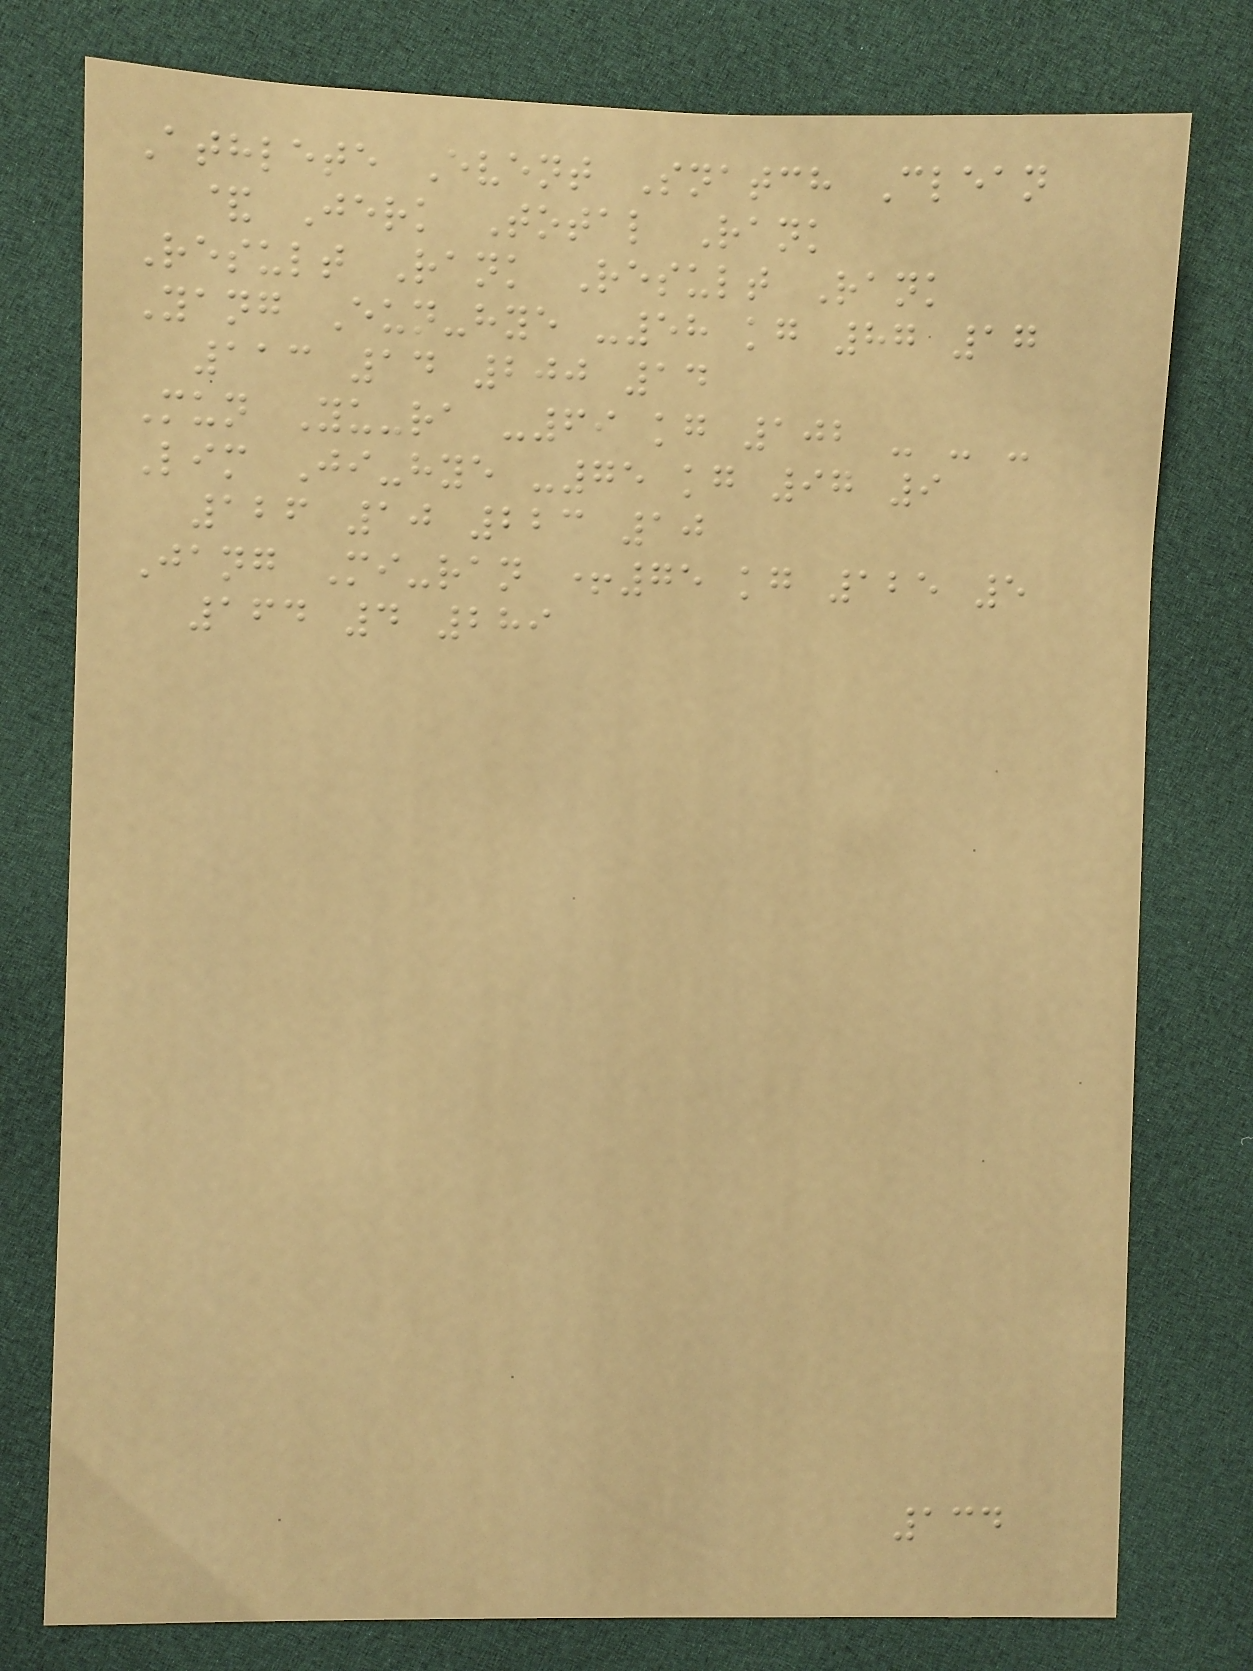Athlete Event Snatch Clean
& Jerk Total Rank
Result Rank Result Rank
Yang Eun-hye -58 kg 87 17
113 14 200 14
Mun Yu-ra -69 kg 102 - - -
Lim Ji-hye -75 kg 97 9
126 10 223 10
Jang Mi-ran +75 kg 125 5
164 4 289
134
